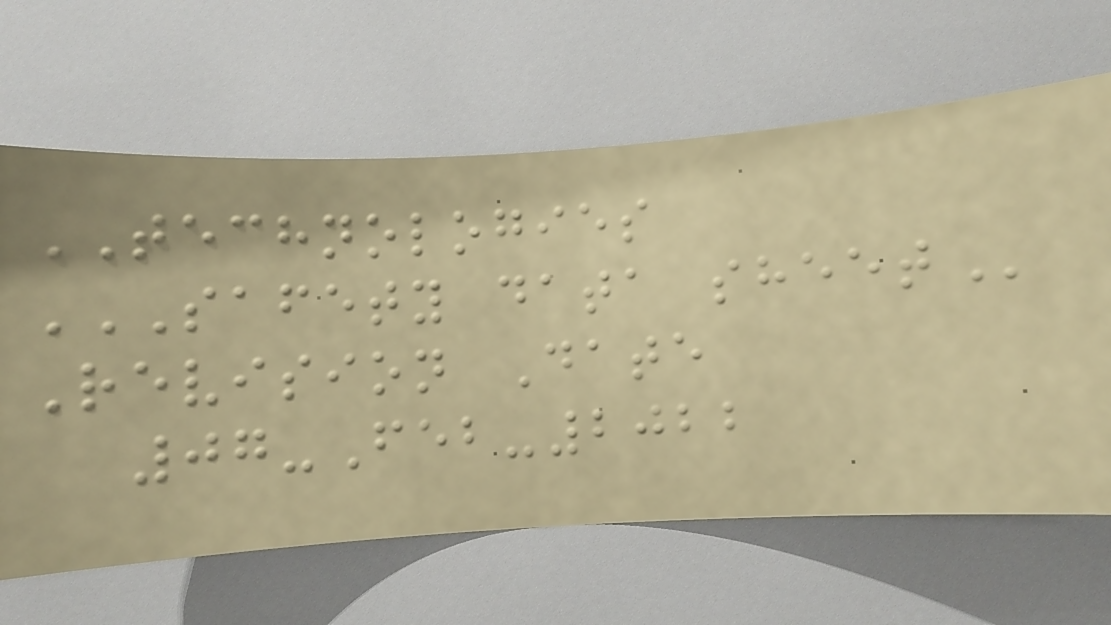TECHNOLOGIES
SAFETY DATA SHEET
Revision Date
07-Feb-2022
